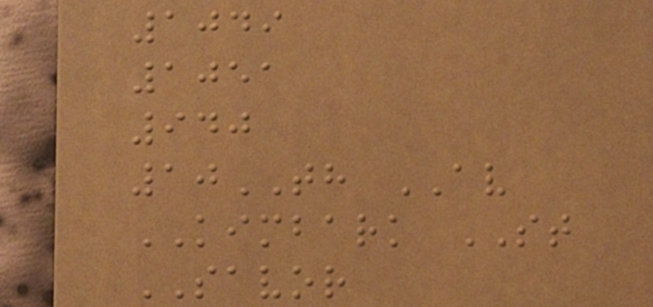1049
1051
940
10TH AV
KIMBARK ST
SAVOR
